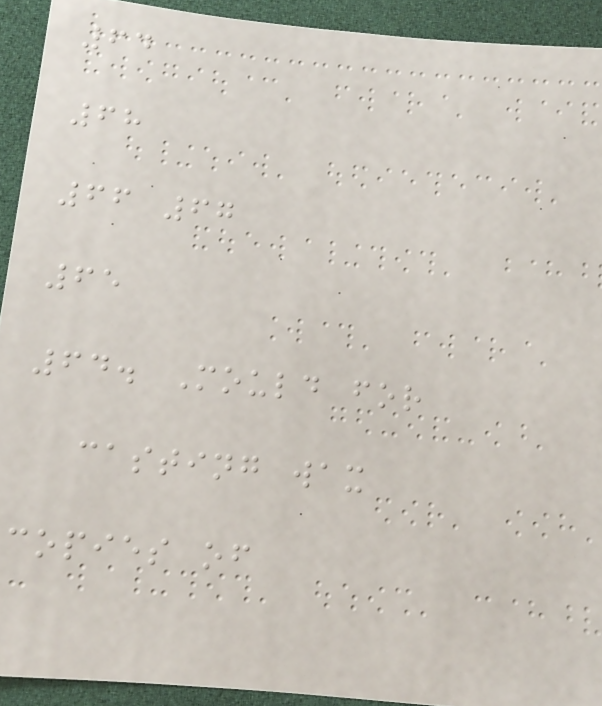64
68
66 67
65
64. Mould for
casting wax
copies of
